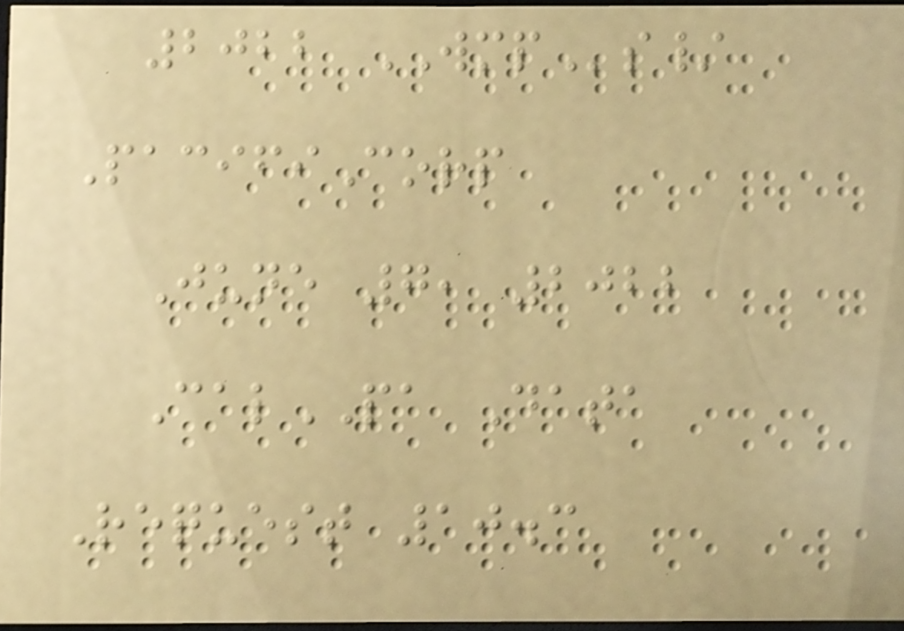2022 WMPs/
PacifiCorp
June 7, 2022
CalPA Data
Request 10.3
